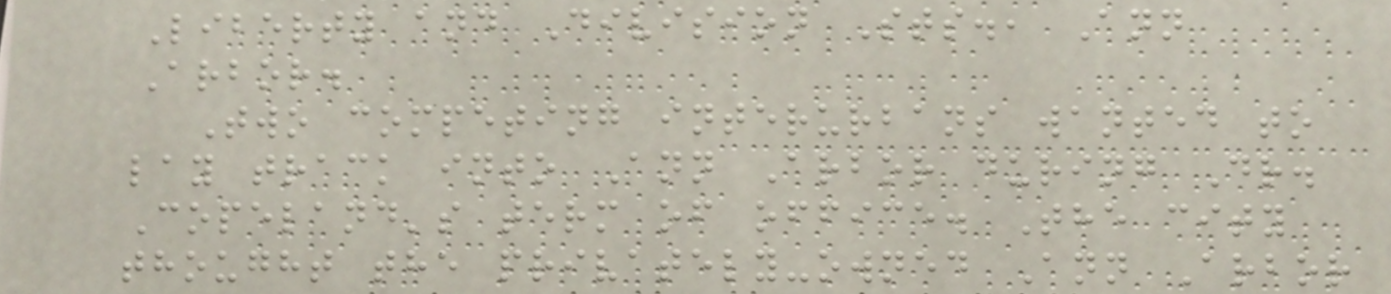Liberty and Division Sts., Ann
Arbor.
Two competing interurbans wanted to
lay track into Ann Arbor during Dr.
Copeland's term of office. The city
thought the privately-owned Ann Arbor
